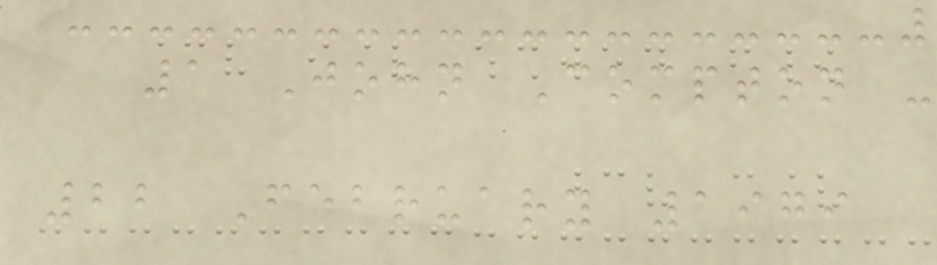1 John Compton -
22 February 1979
